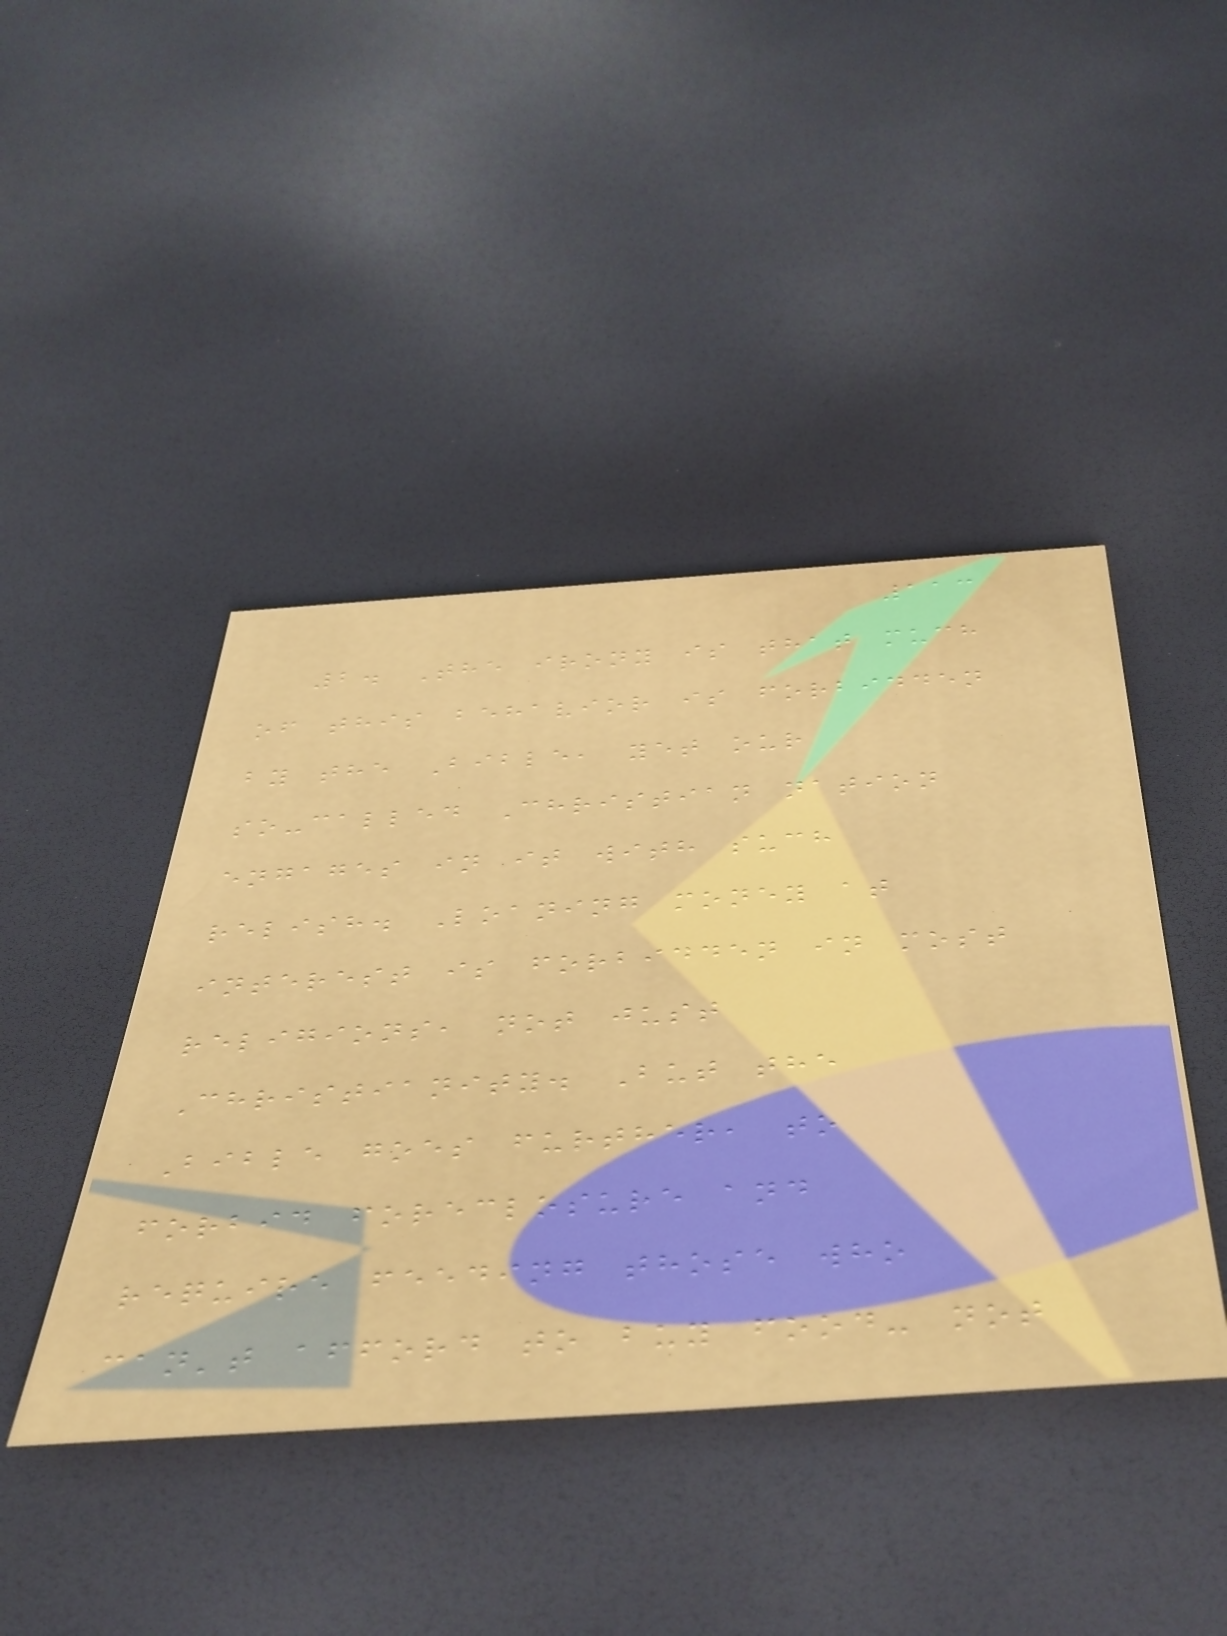113
2. The irony is that much
of this behavior is forbidden
by the Bible, yet our
so-called Christian nation
engages in it with such
relish. Loaning money at
interest is forbidden in most
religions, not just
Christianity. But the
Bible goes further, to
forbid foreclosure and
require feeding those who
can't afford to buy food- not
